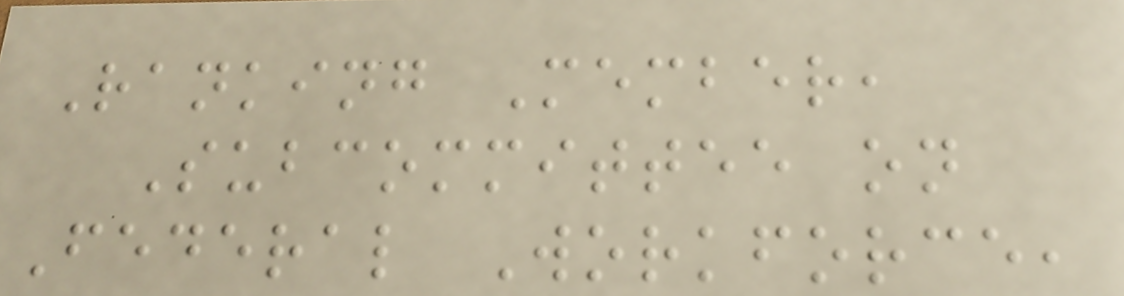Ranking Member,
Subcommittee on
Federal Workforce,
